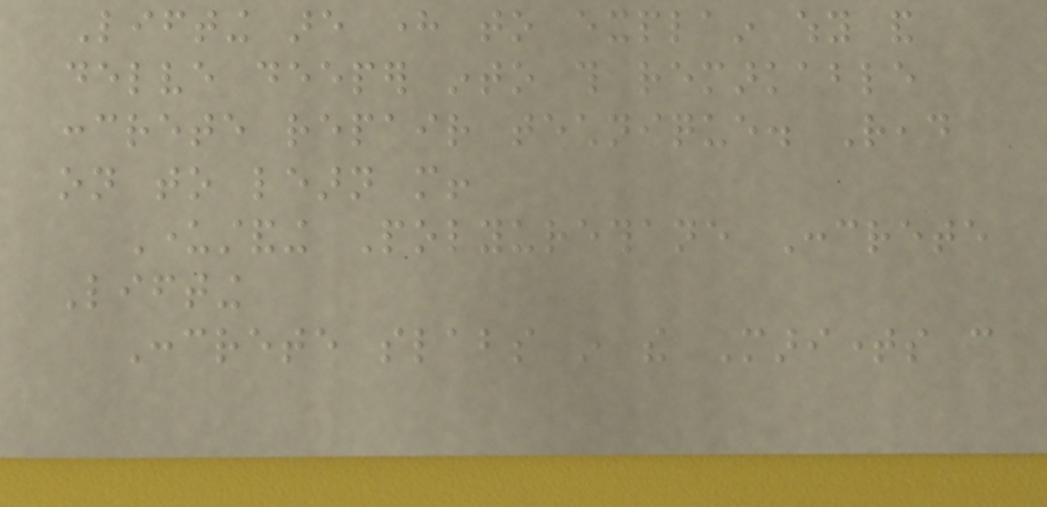Lifting are here to explain why and
delve deeper into this remarkable
concrete repair technique. Read
on to learn more!
Understanding Polyurethane Concrete
Lifting
Concrete slabs in the Maritimes can
